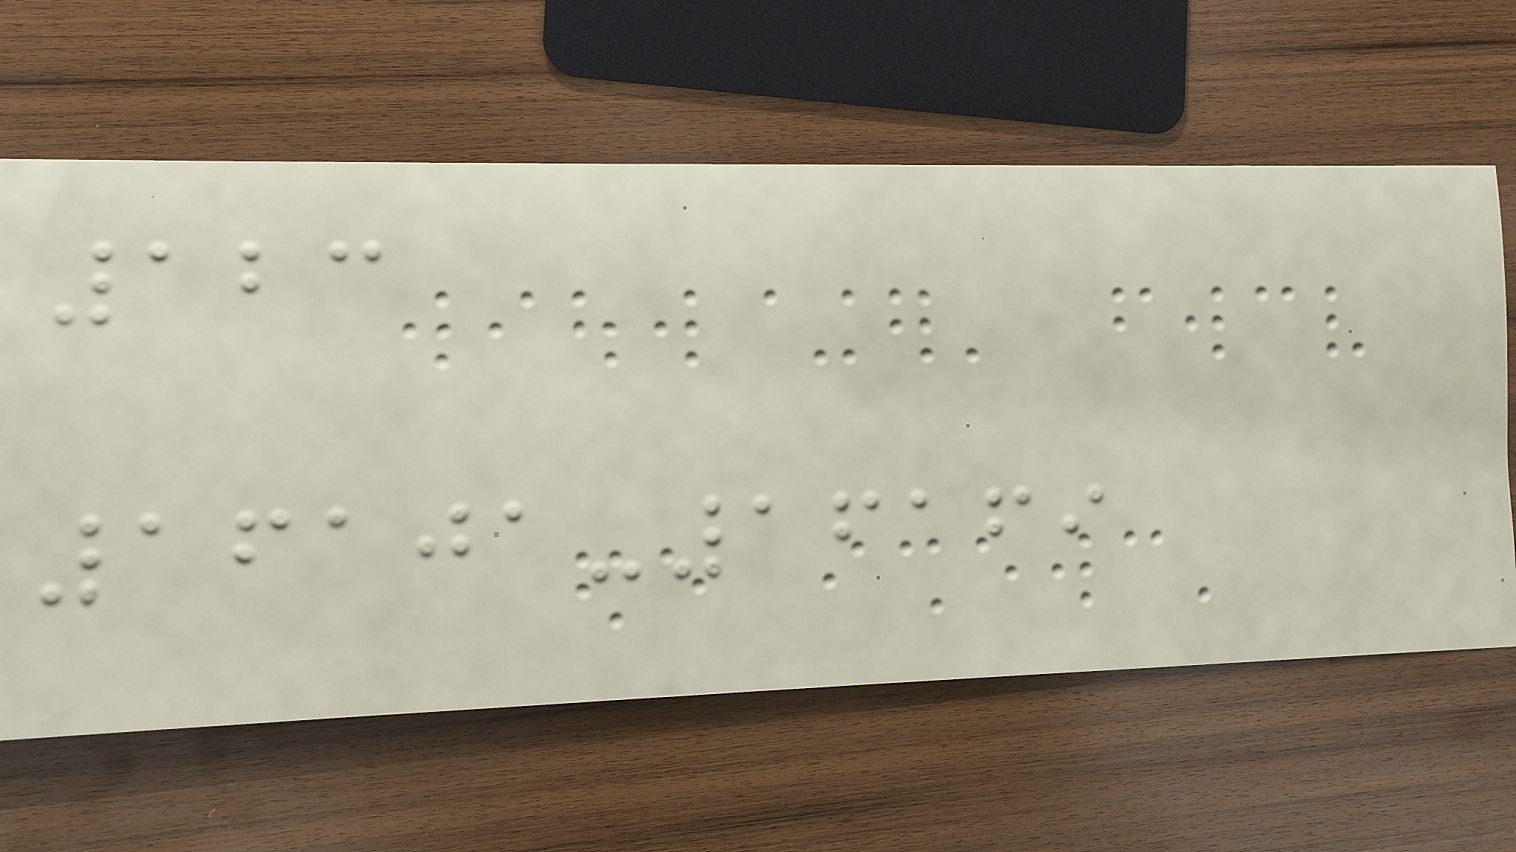123
16101-16169
